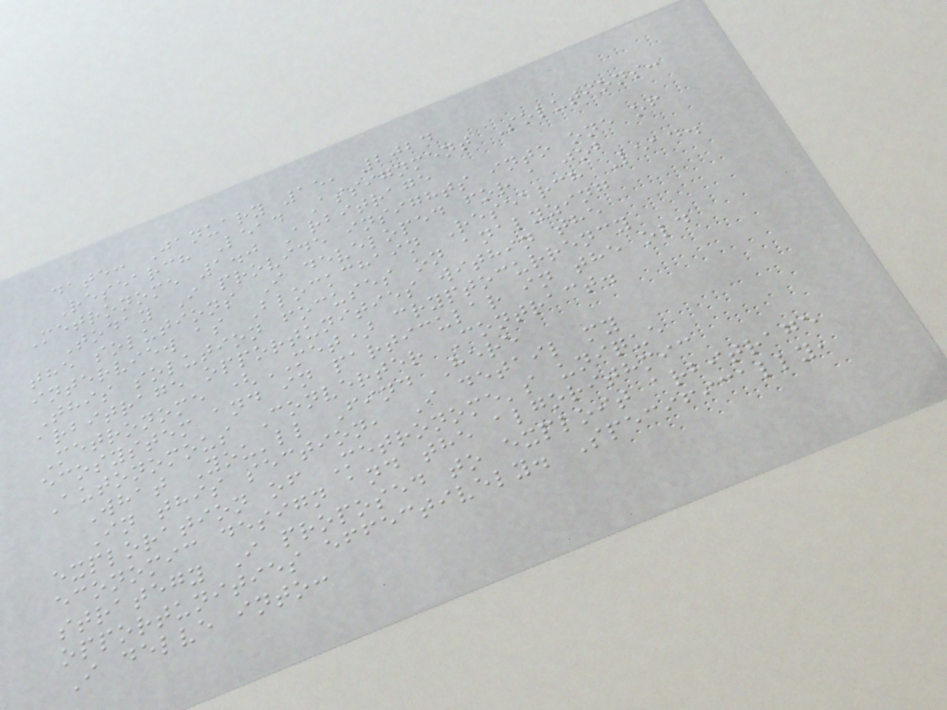date: January 15, 2024
Research Lead Assignment Solutions:
Metronome 1.0 Arbitrage
Today I provide insights into one of
the solutions I developed for a job
interview as Blockchain Research Lead.
This solution focuses on analyzing
arbitrage opportunities within the
Metronome (MET) cryptocurrency
ecosystem and in particular in the old
Autonomous Converter Contract.
What You'll Find Here
In this section, I detail my
exploration of Metronome's unique
economic design and the algorithmic
strategy I proposed to exploit arbitrage
opportunities effectively. Specifically,
I delve into:
